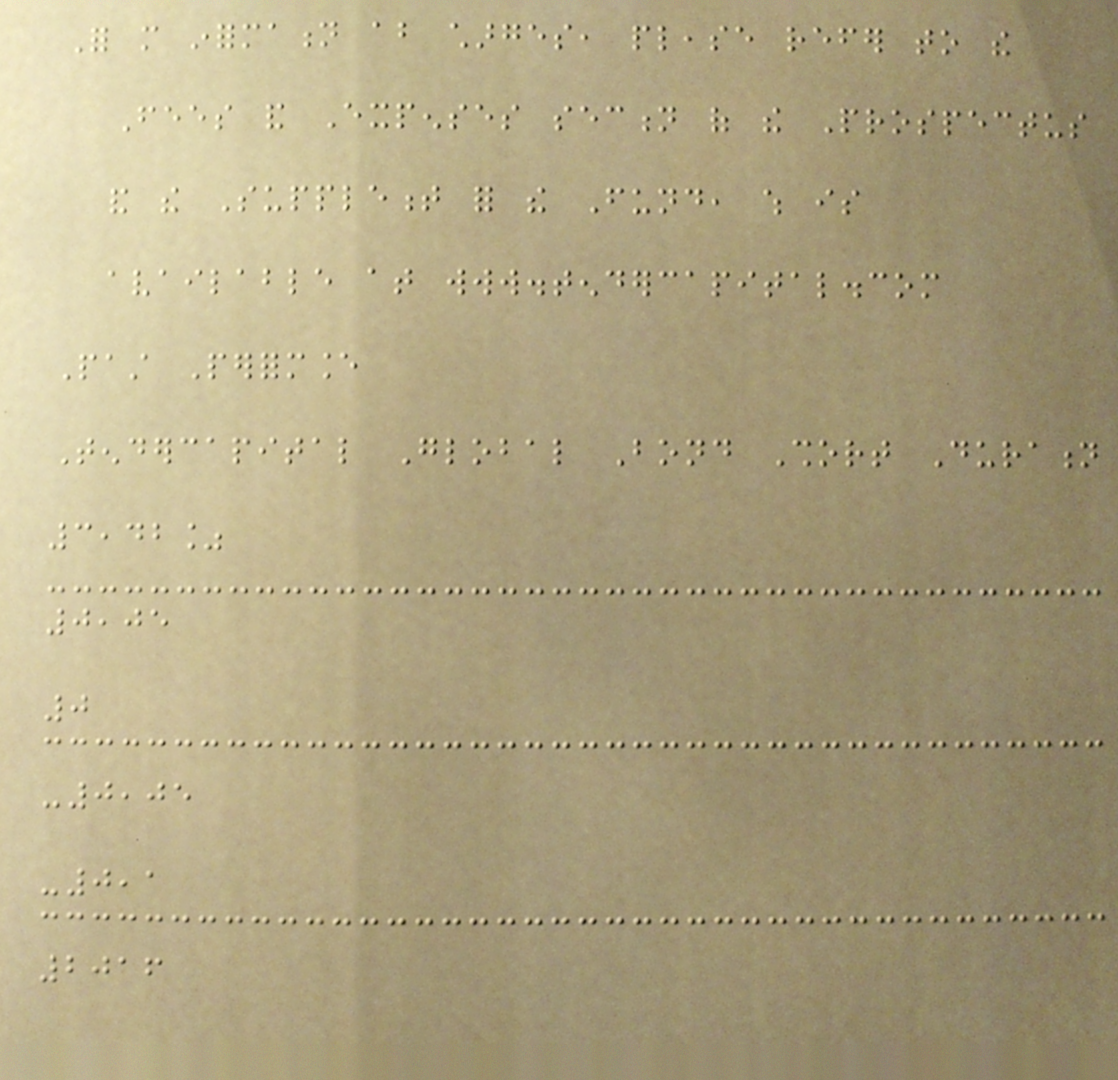For more information about charges, please refer to the
Fees and Expenses section of the Prospectus
and the Supplement for the Fund, which is
available at www.tendercapital.com
Past Performance
Tendercapital Global Bond Short Duration
3,42%
0,05
0
-0,05
-0,1
2016
